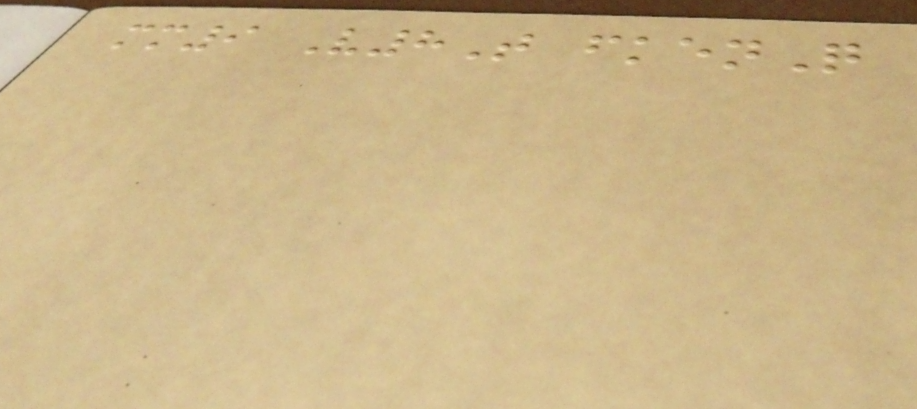mm9 V8T fkenQ
